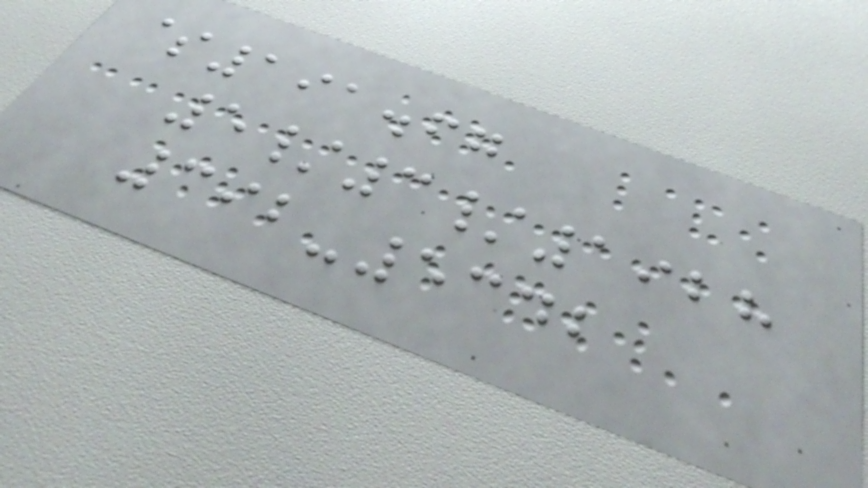$191.67
5/3/1928
392-5342
